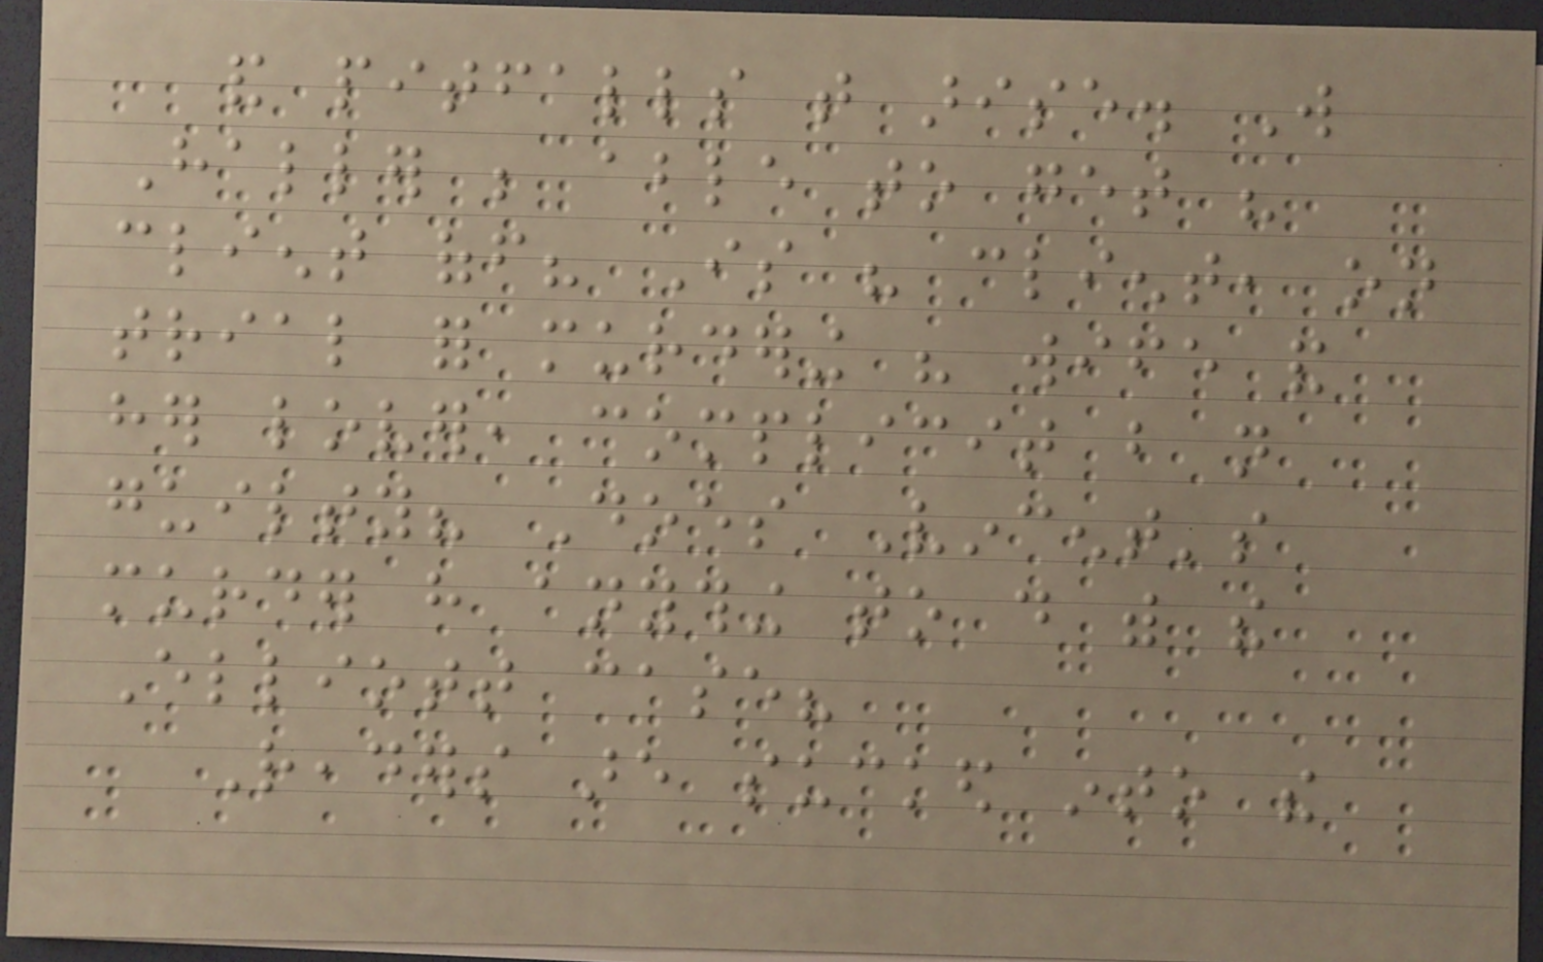and pitfalls that arise. Will
Haller be able to get his
client off? Is his client, on
trial for murdering his wife and
her lover, complicit but not
guilty? Does Vincent's
murder have anything to do with the
Elliott case?
Readers are sucked into the
